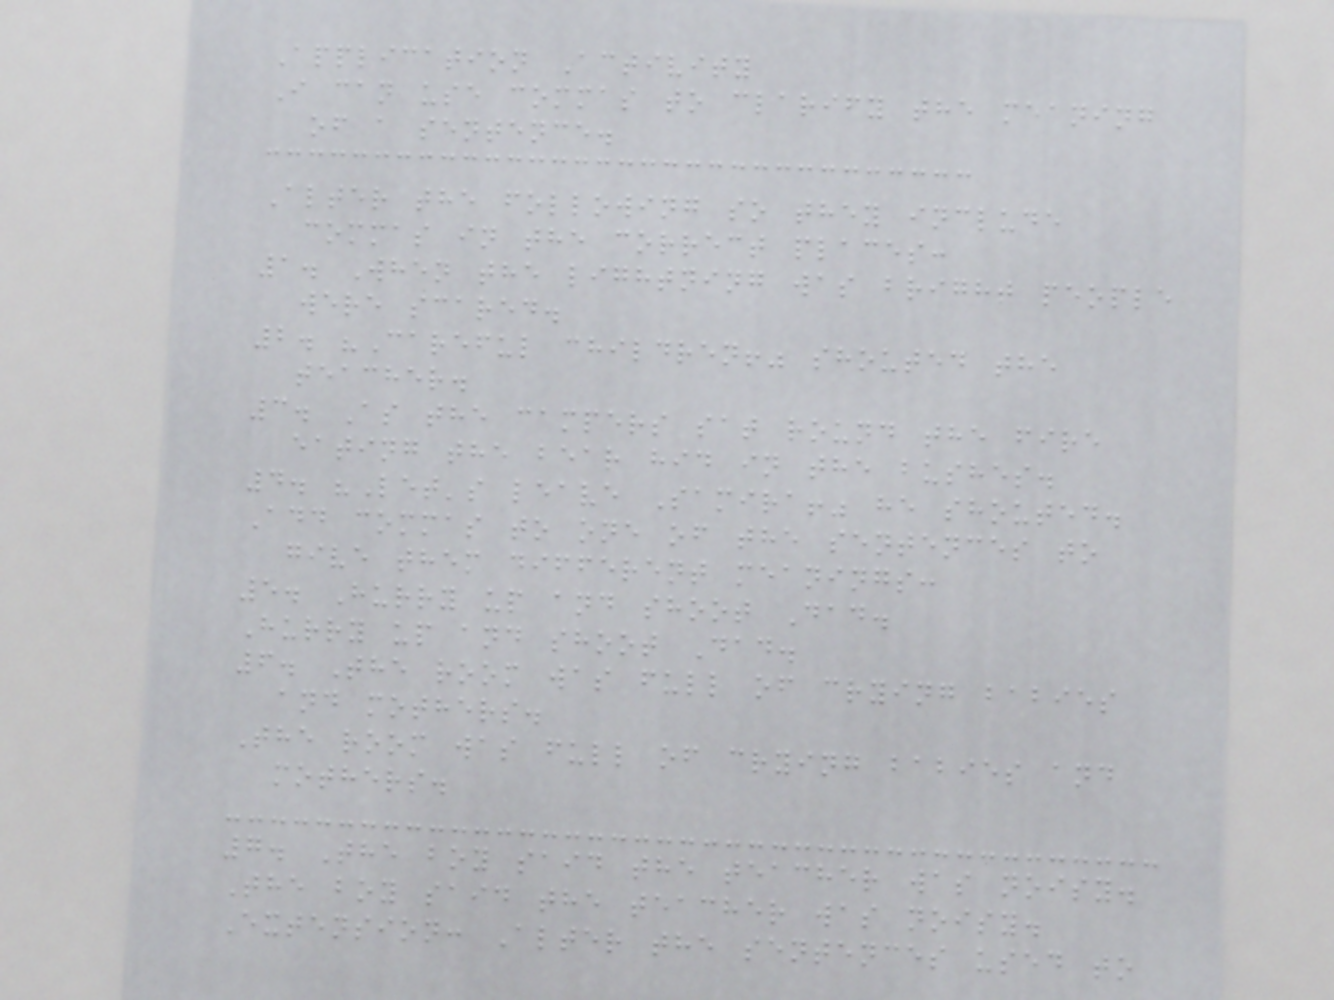Application Activity
I can use commas to clarify the meaning
of a sentence.
Alter the following so they include
commas in the correct places:
1. When the lightning was bright people
were scared.
2. "Careful children!" shouted the
teacher.
3. As the campers sat round the fire
eating the bear hid in the bushes.
4. "Let's leave Samira!" he shouted.
Add commas to one of the sentences to
give them different meanings:
5. Hurry up and shoot Dad.
Hurry up and shoot Dad.
6. The room was full of crying babies
and mothers.
The room was full of crying babies and
mothers.
7. The boy said the teacher was noisy.
The boy said the teacher was noisy.
Extension: Alter the sentences used to
